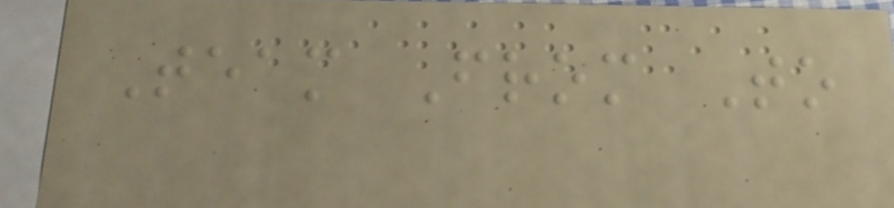Team From To
